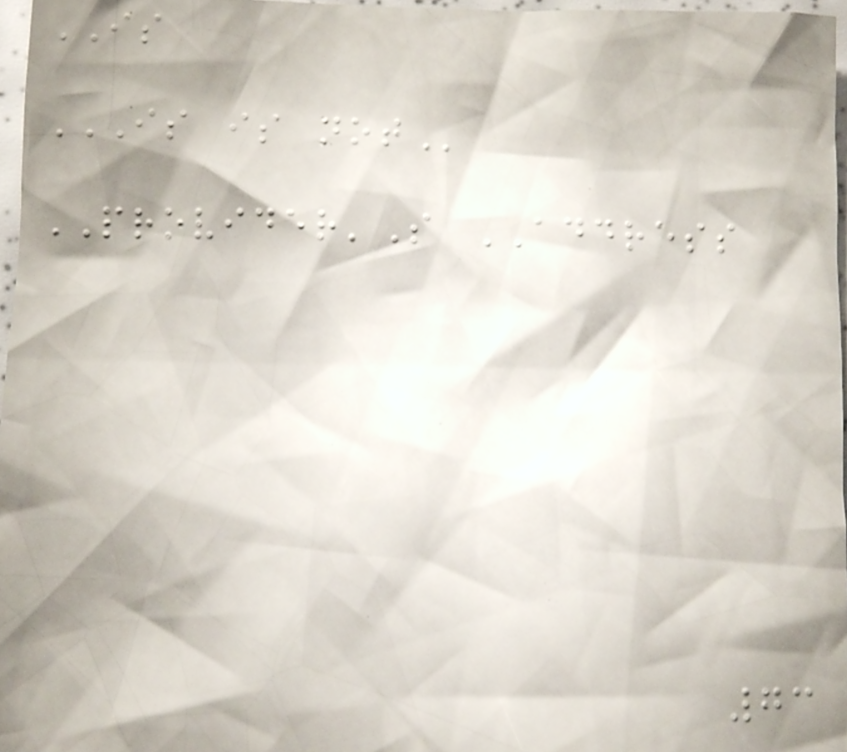IS
IS IS NOT
PROVIDER'S ADDRESS
73
